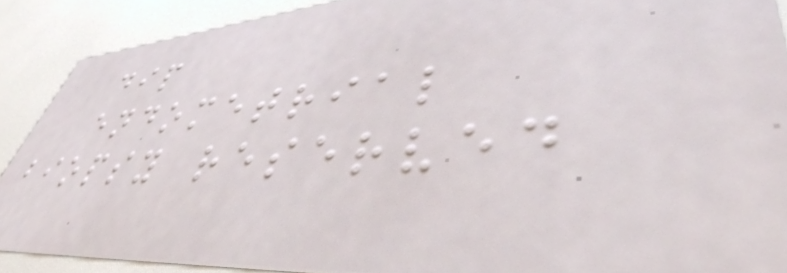dip
endometrial
biopsy reserved
